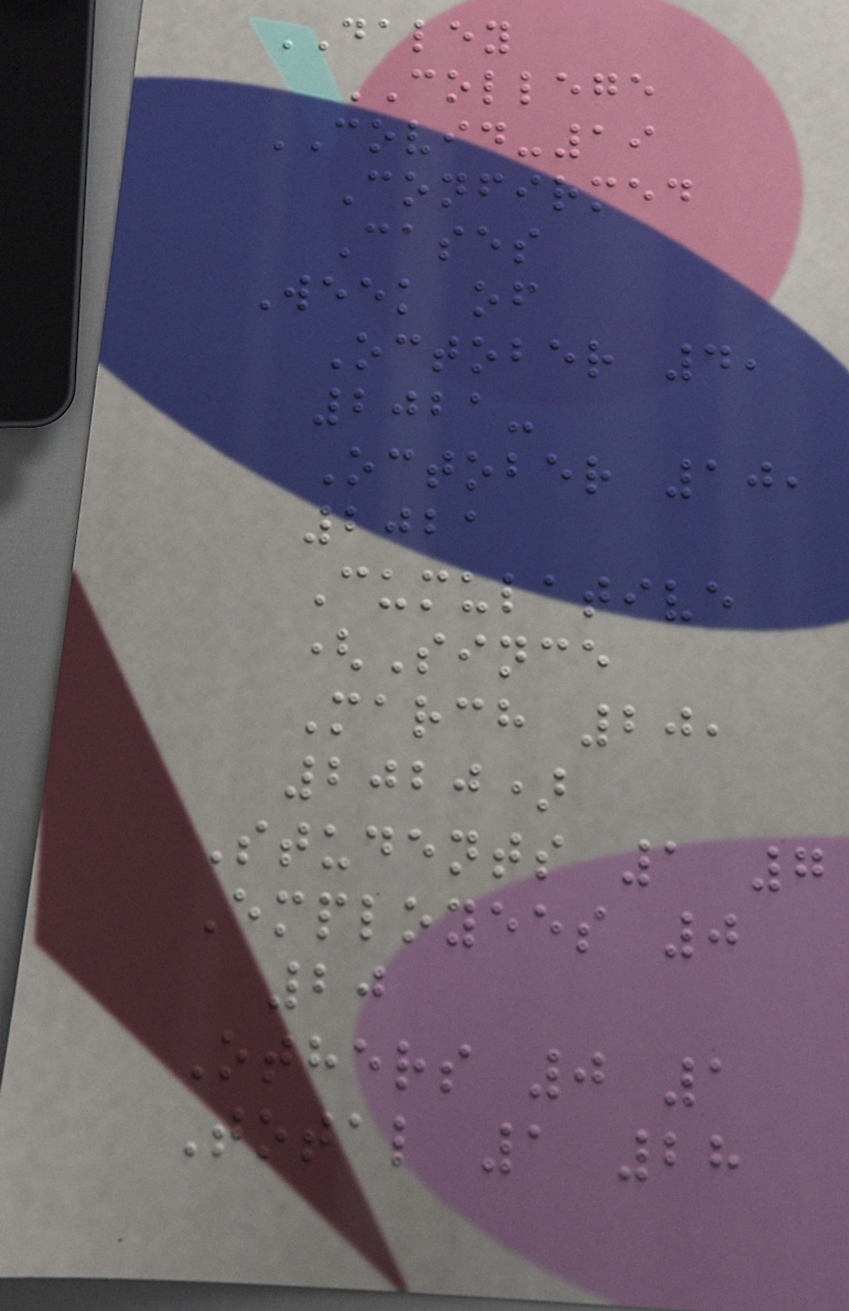DALEY
COLLEGE
COVID-19
Confirmed
Cases
Week of
October 4,
2021-
October 10,
2021
Cumulative
(Since
March 20,
2020)
Students 1 7
Employees 0
20
Others 0 1
Total 1 28
